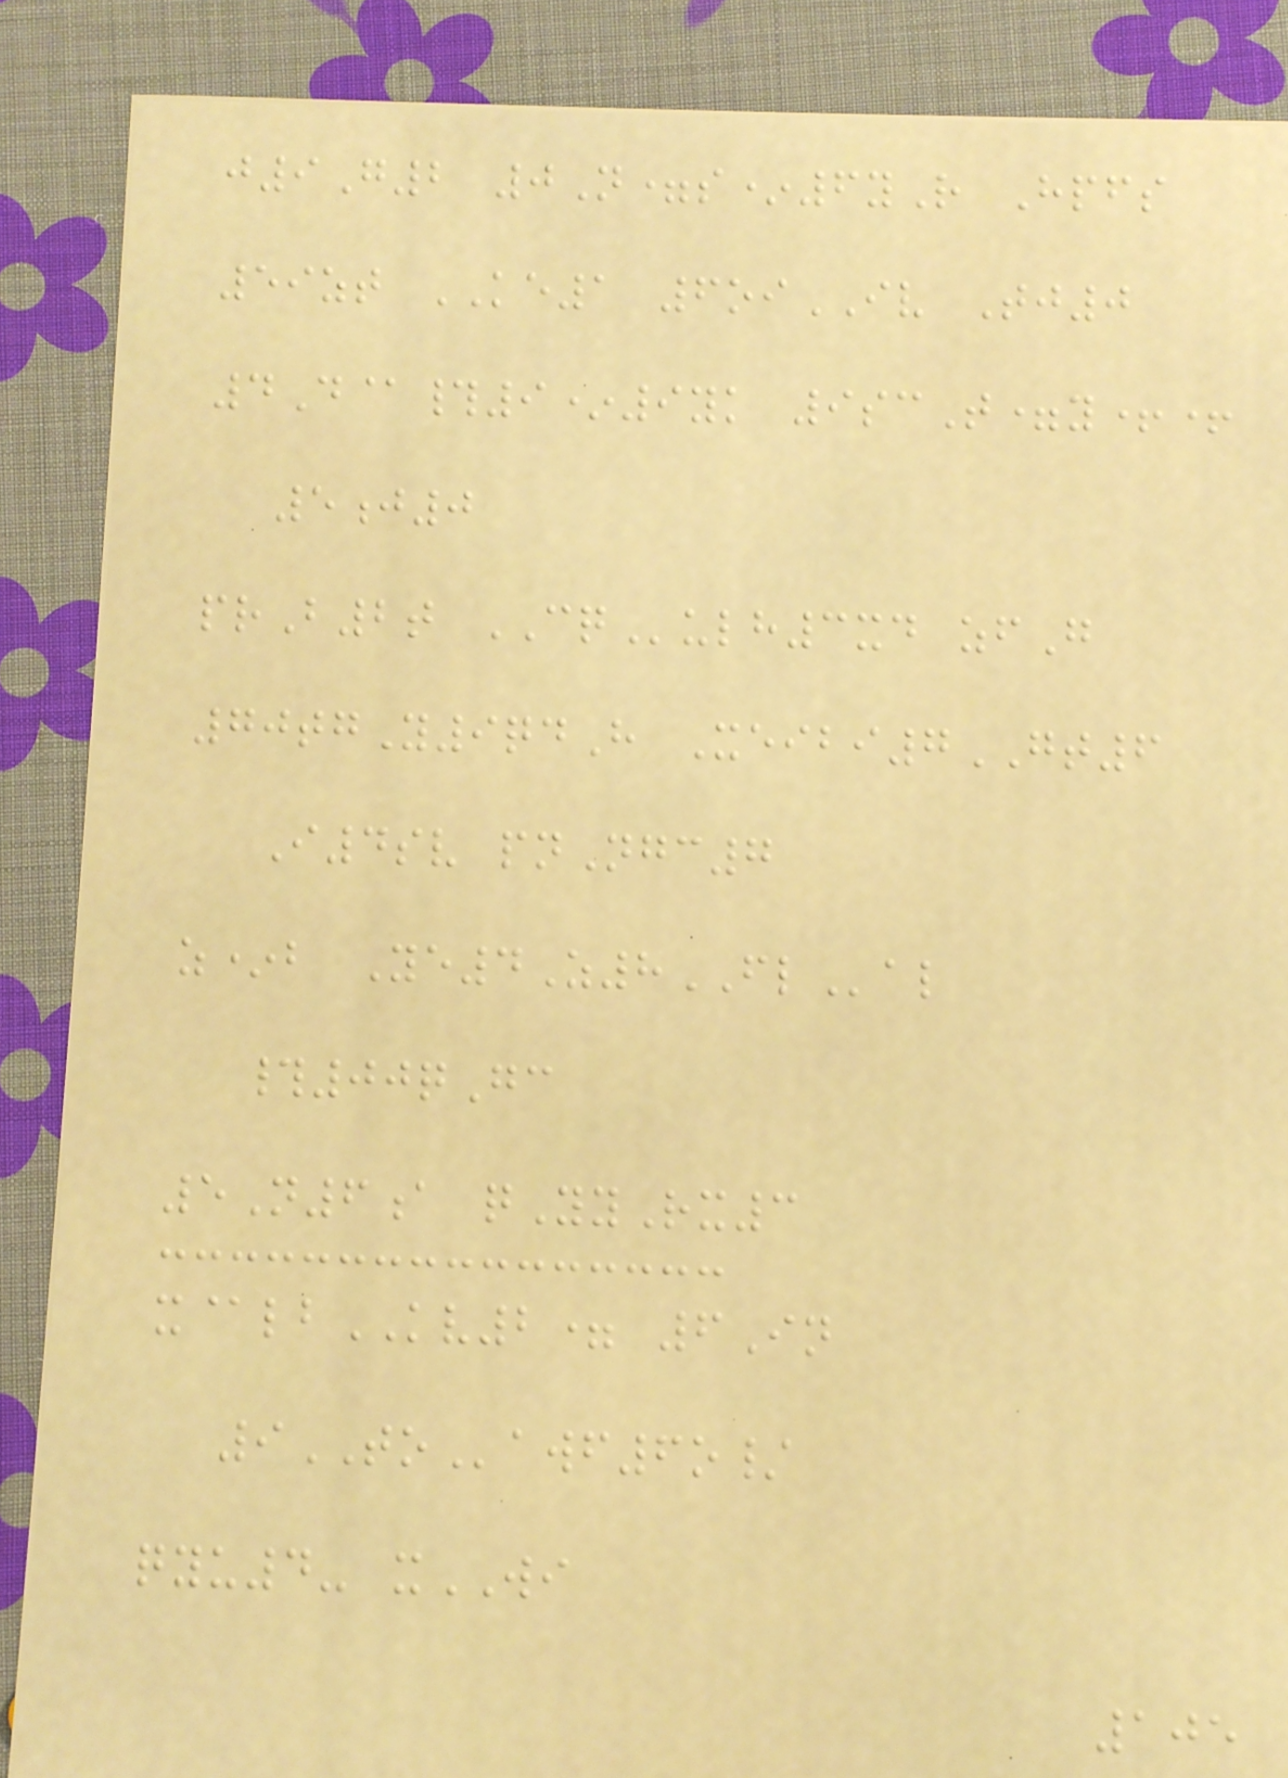j9G2 0N=s*6yR Hpfs
59zt KE1 6oiIV Tj0
4D@#9*9yk 9scT=y++
5j0
prB2t CQulh3xd zfG
70tgY9qdH Xeibi7GT6
I4sv pnNgc7
z*b Ye4Z8FLal
#00qGc
5N6a qYyRx3
x@lbKV2= 6In
9TOawf6o/
qyu4- xWI
105
